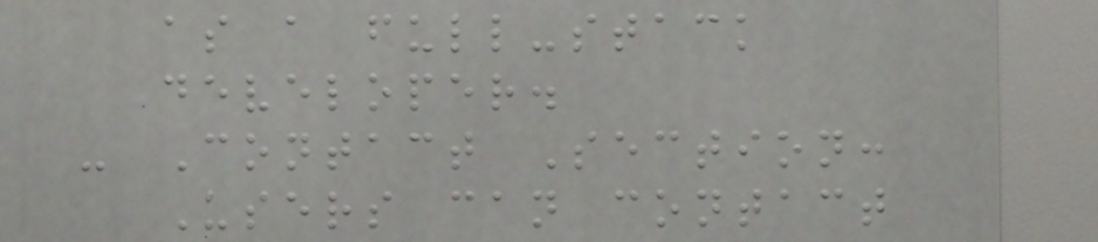as a full-stack
developer.
- Contact Section:
Users can contact
